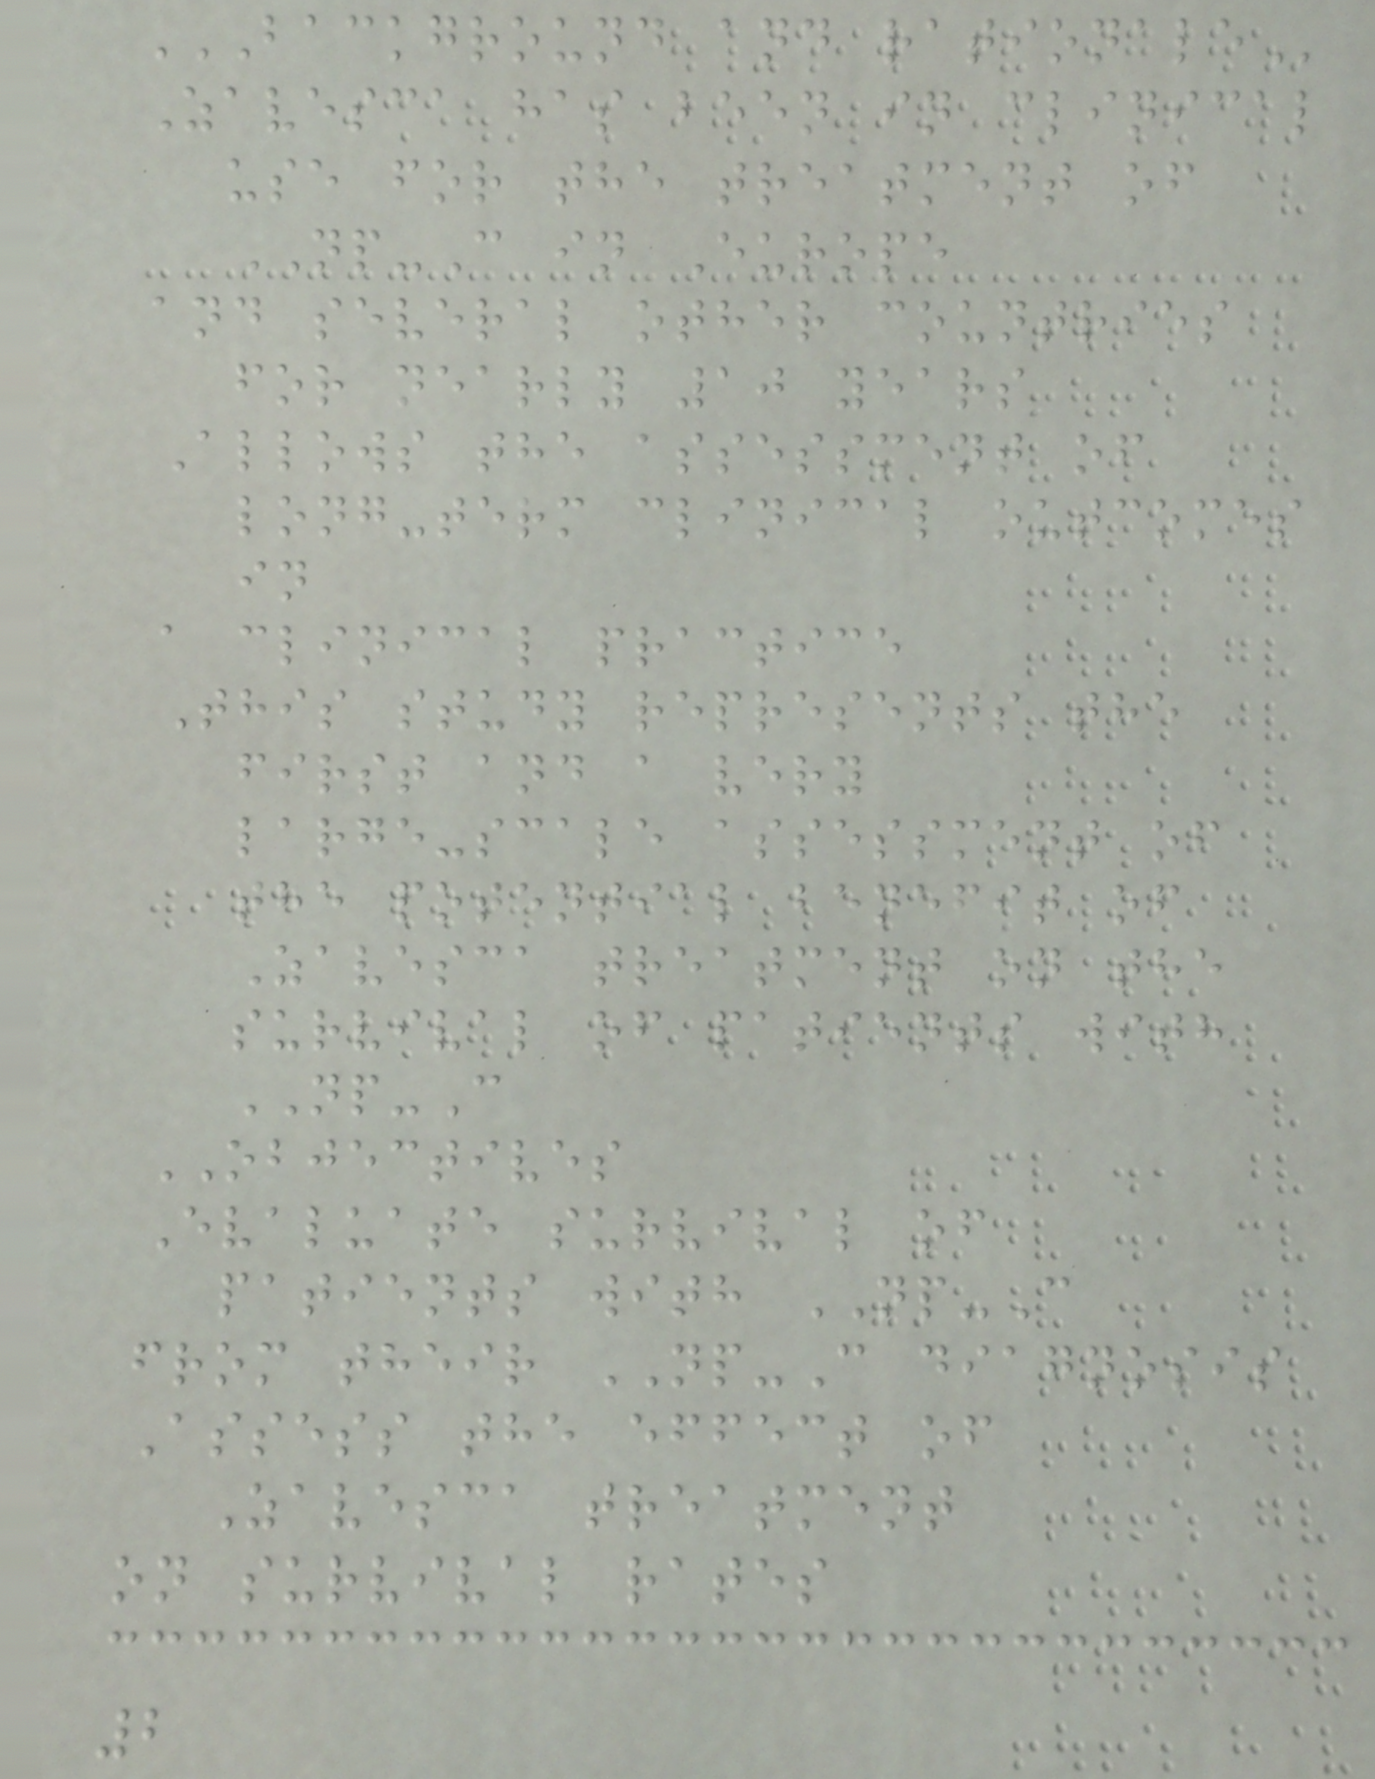BACKGROUND AND RATIONALE
Zavesca has been in clinical
use for the treatment of
NP-C in Europe
and several other countries
for nearly 10 years
Allows the assessment of
long-term clinical outcomes
in
a clinical practice
This study represents the
first and a very
large-scale assessment of
the potential benefit of
Zavesca treatment on the
survival of patients with
NP-C
OBJECTIVES
Evaluate survival of
patients with NP-C
from their NP-C diagnosis
Assess the effect of
Zavesca treatment
on survival rates
2
